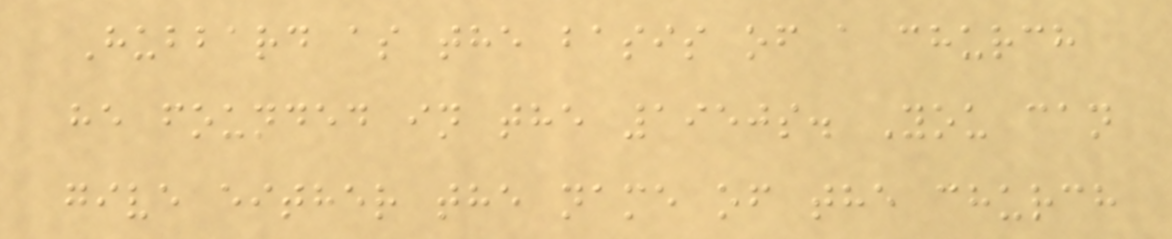Hubbard as the basis of a church
he founded in the 1950s. You can
give either the name of the church
